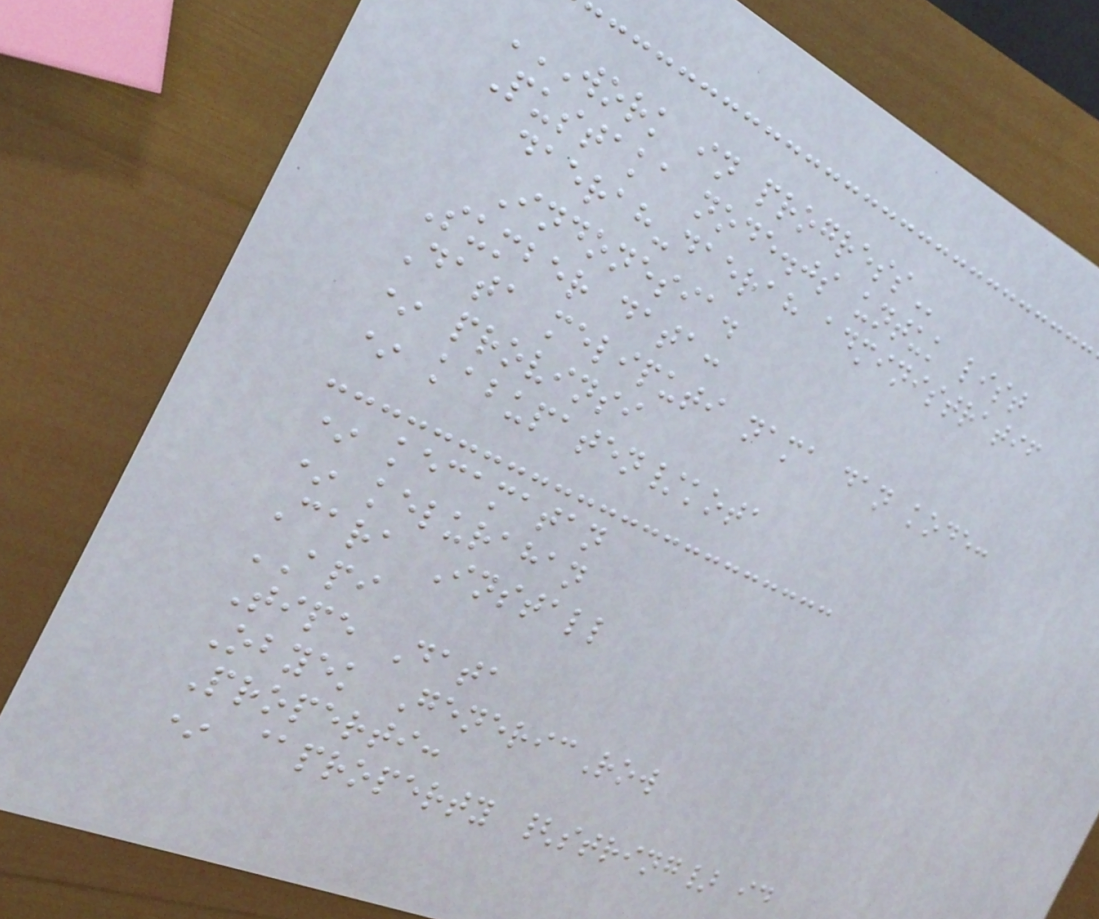WORK IN PROGRESS
Pustaka node.js untuk list
daerah-daerah administratif
Indonesia.
Sumber data:
Data meliputi nama dan kode:
* provinsi
* kabupaten/kota
* kecamatan
* kelurahan
Cara Install
API
Tipe Data
Obyek GenericRow
Properti:
* @property {string} id
